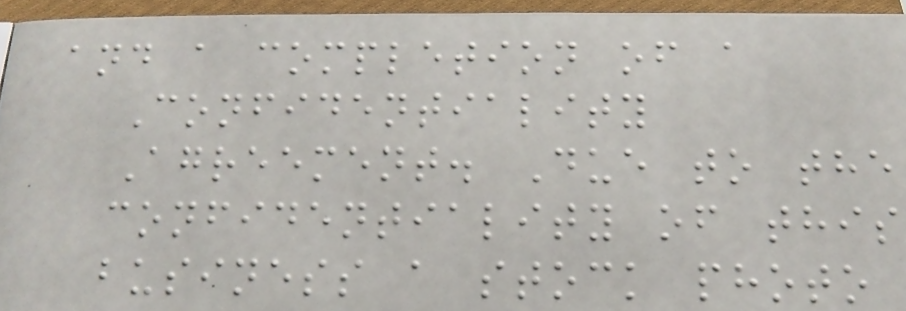and a completion of a
Confidentiality
Agreement. Due to the
confidentiality of this
business a stock photo
